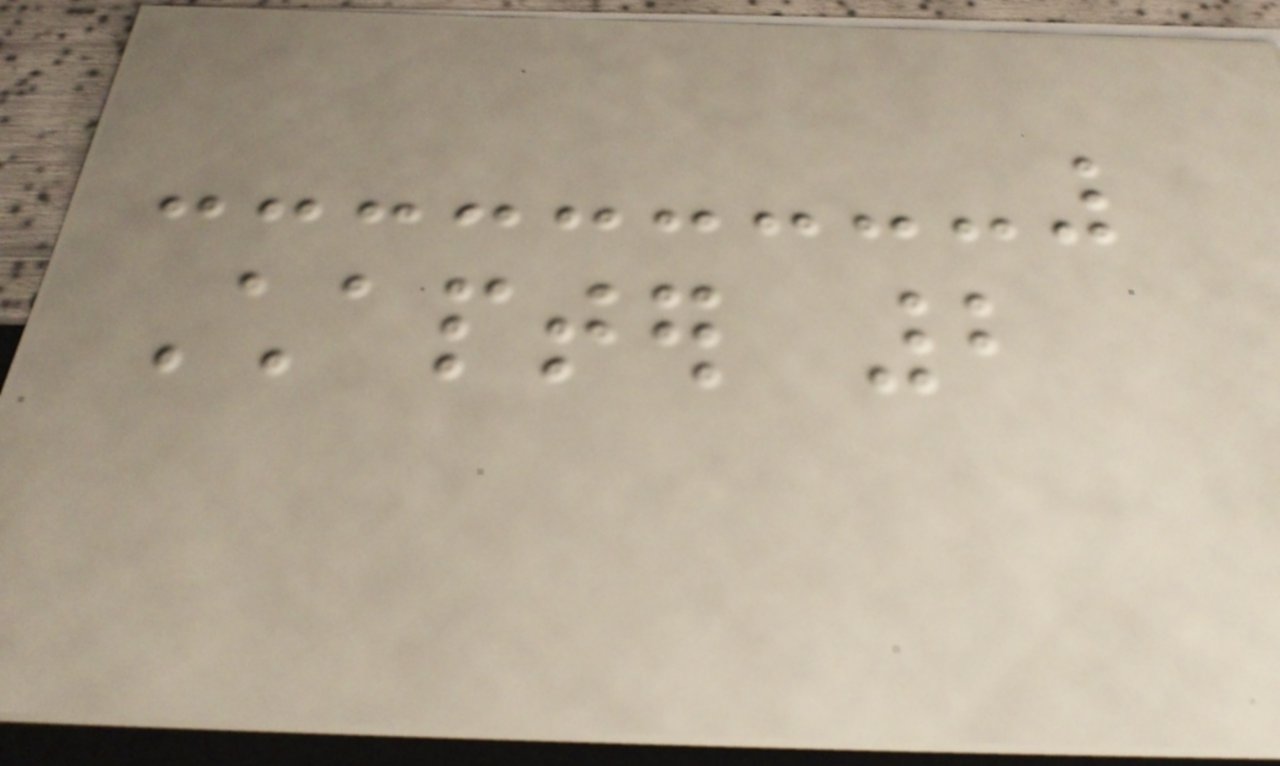Chapter 2
